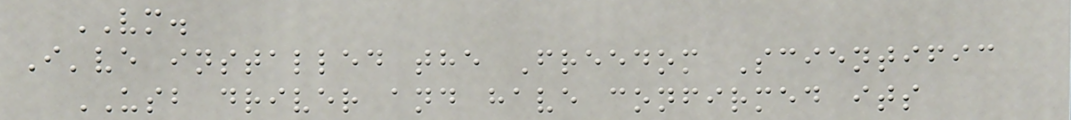VM.
I've installed the Freedom Scientific
USB driver and have confirmed its
